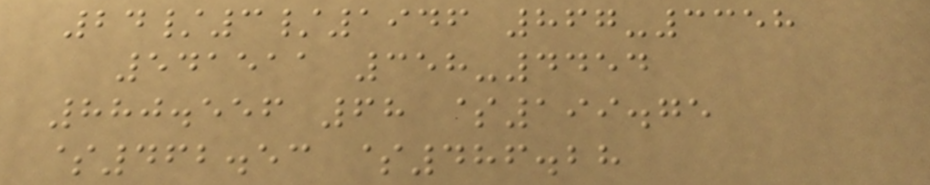24/3/1946 867-3358
541511 358-4454
880.556 68 $199.75
$462.53 $486.28
